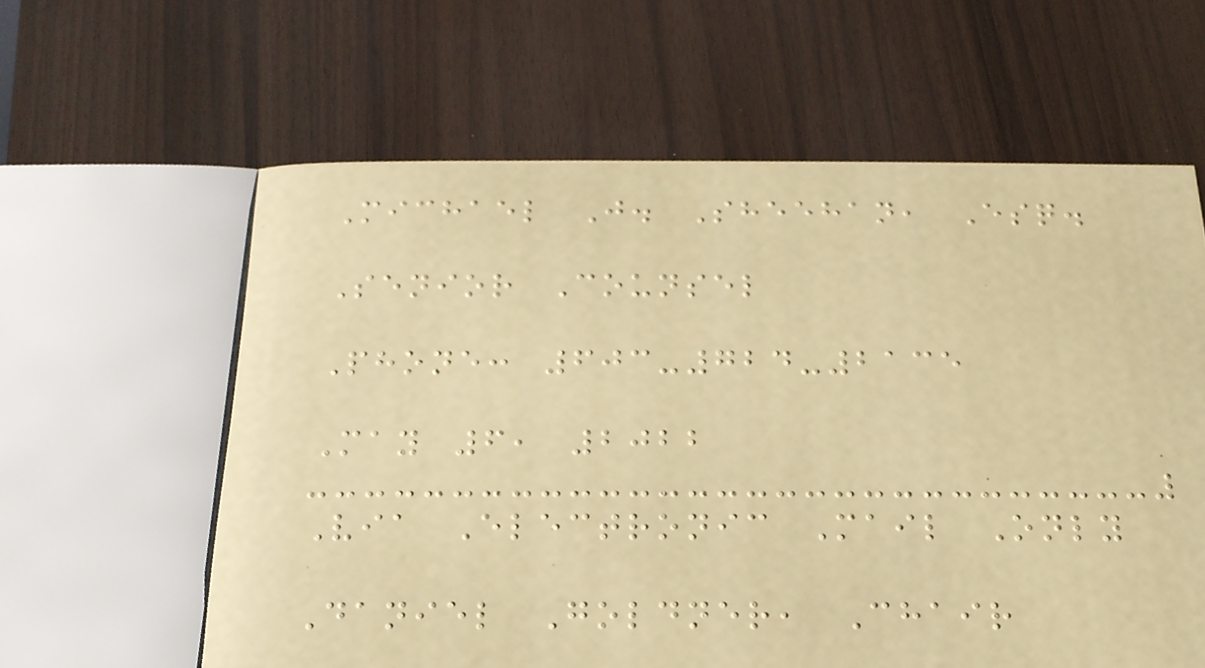Michael J. Sheehan, Esq.
Senior Counsel
Phone: 603-724-2135
May 6, 2022
Via Electronic Mail Only
Daniel Goldner, Chair
